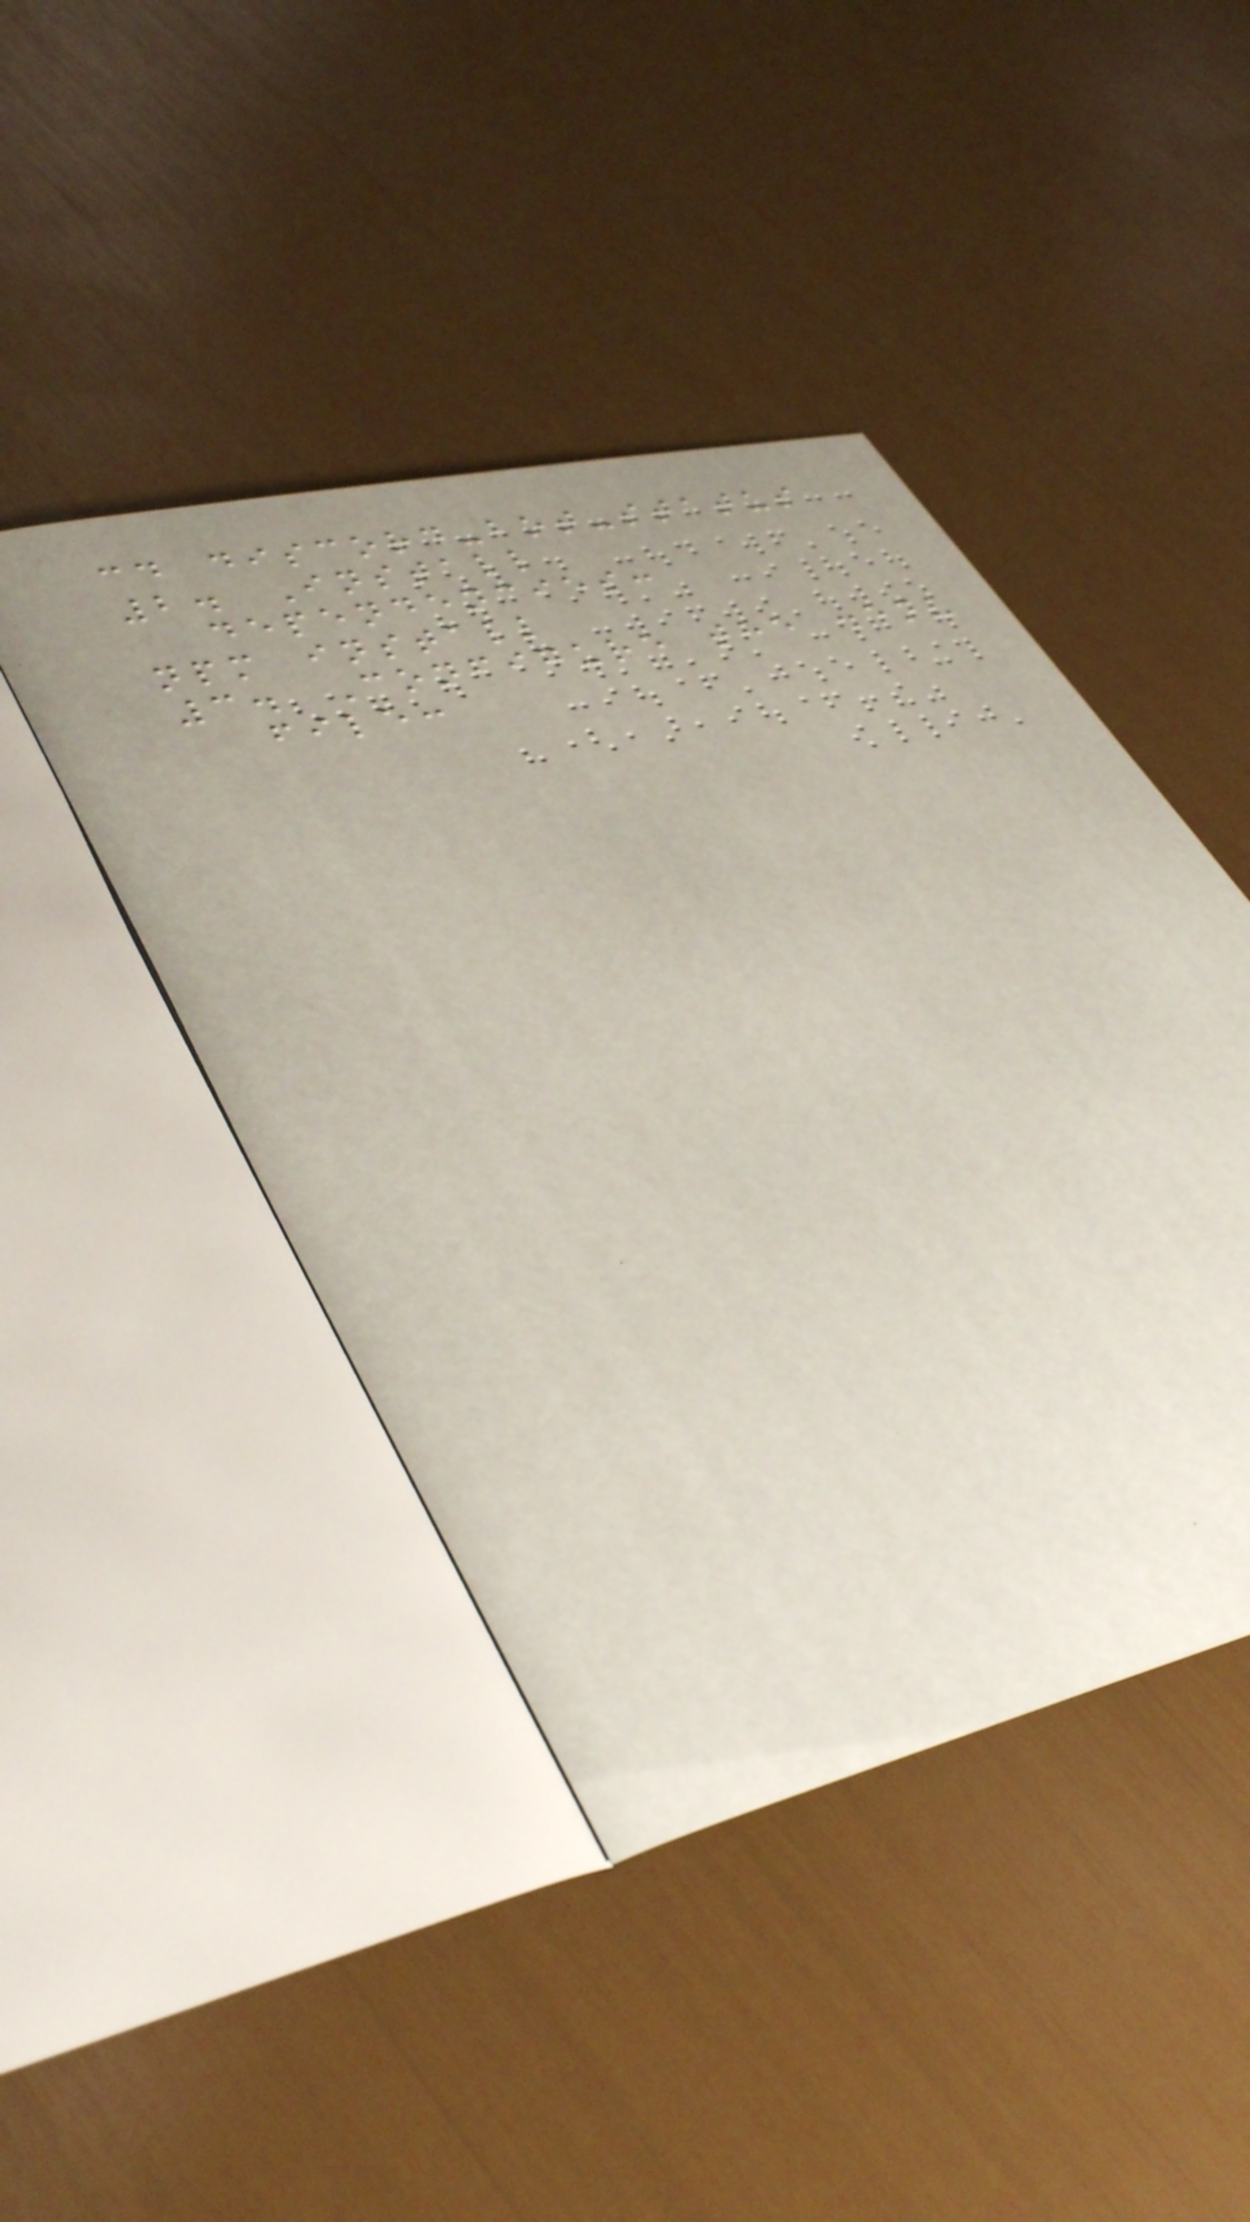cd discord-bot-status
2. Install
dependencies:
npm install
3. Configure the .env
file:
